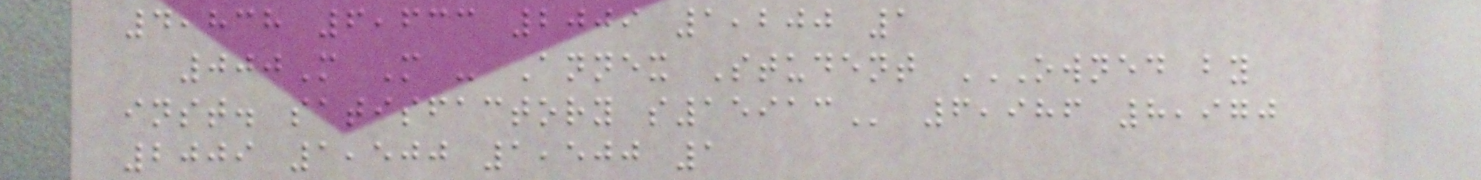4,838 6,633 2009 1,200 1
000M M - Annex Student OWNED BY
INST. SATISFACTORY S15913 6,986 8,970
2009 1,500 1,500 1
